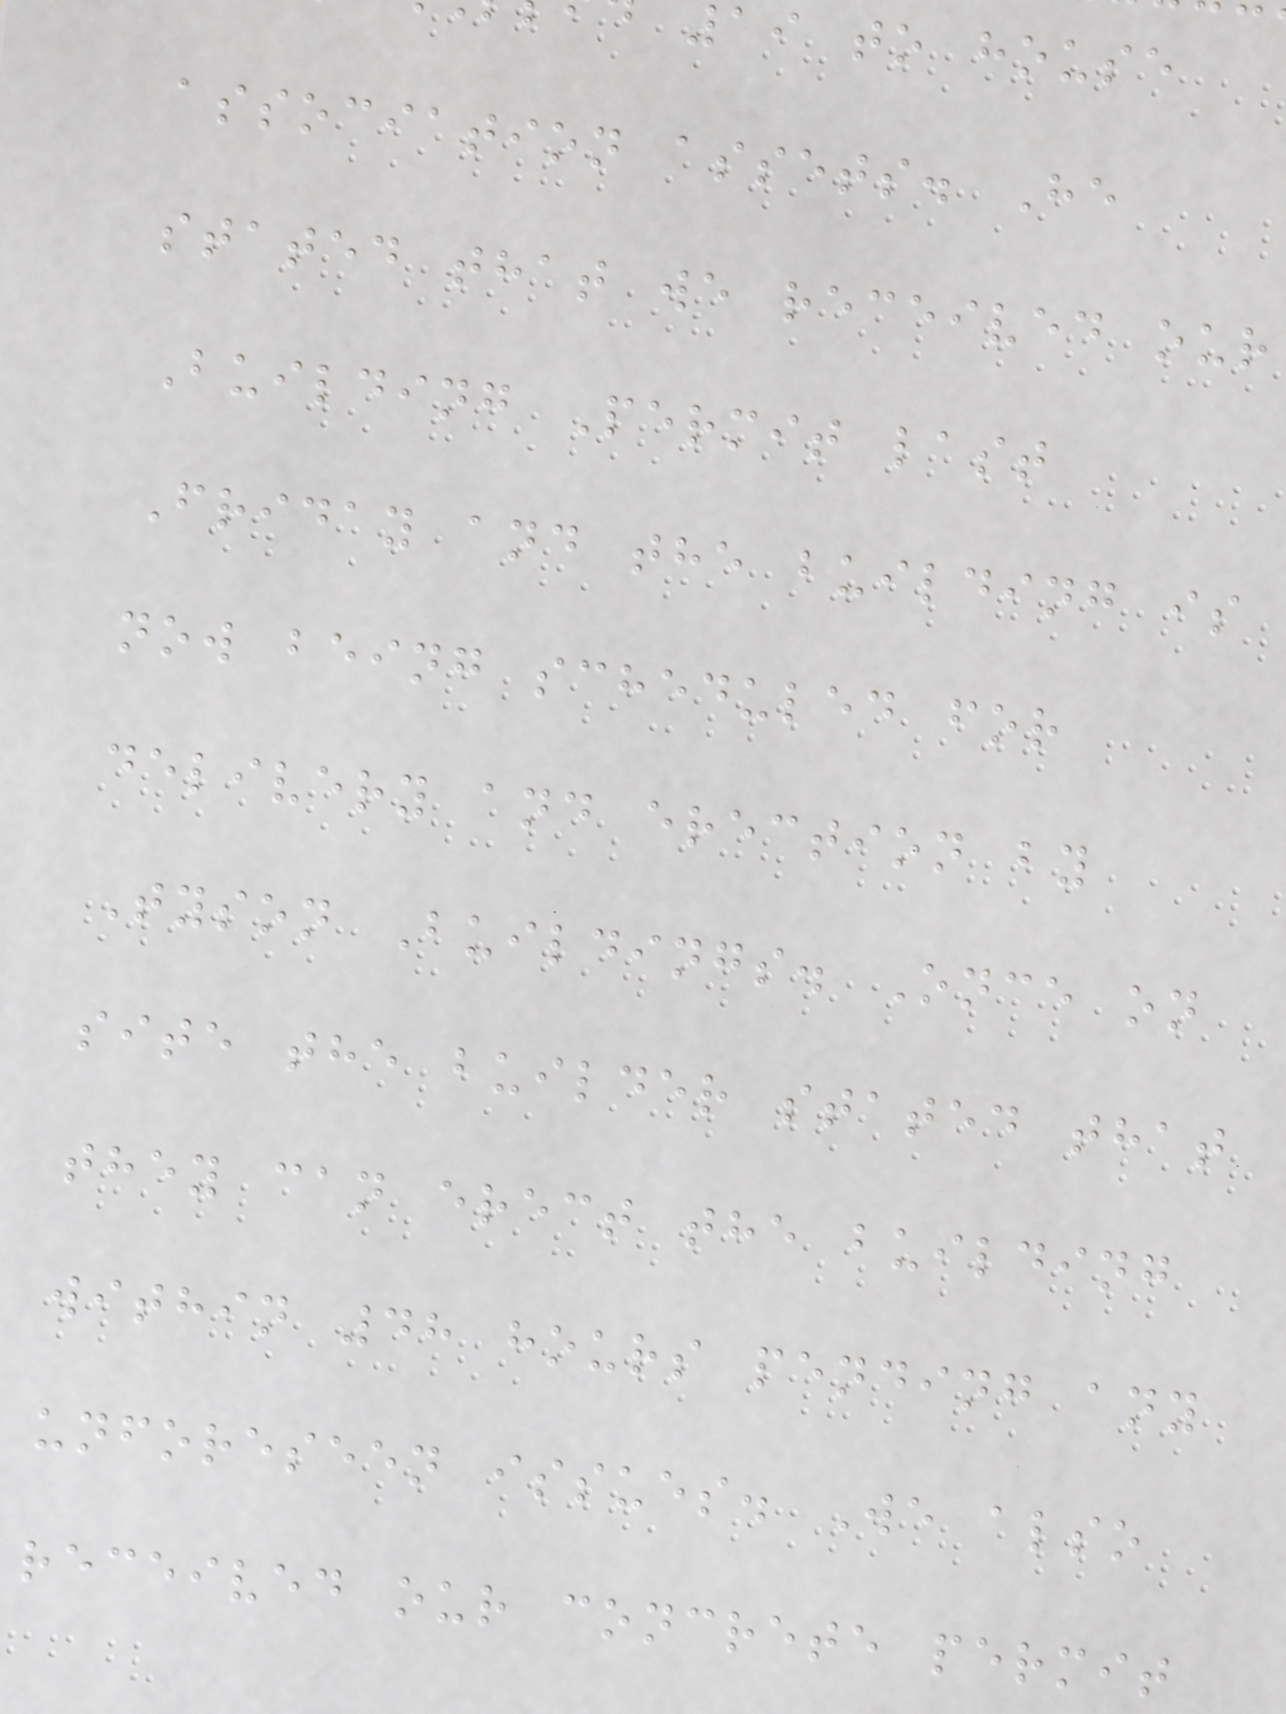19 to house
association assets. He
stated that we received our
Building Permit last
Friday and the building is
now being scheduled for
delivery and erection by
Tyson Buildings. Once on
site the builder stated that
they can erect the building
within 48 hours pending any
unforeseen issues. We also
received our concrete permit
